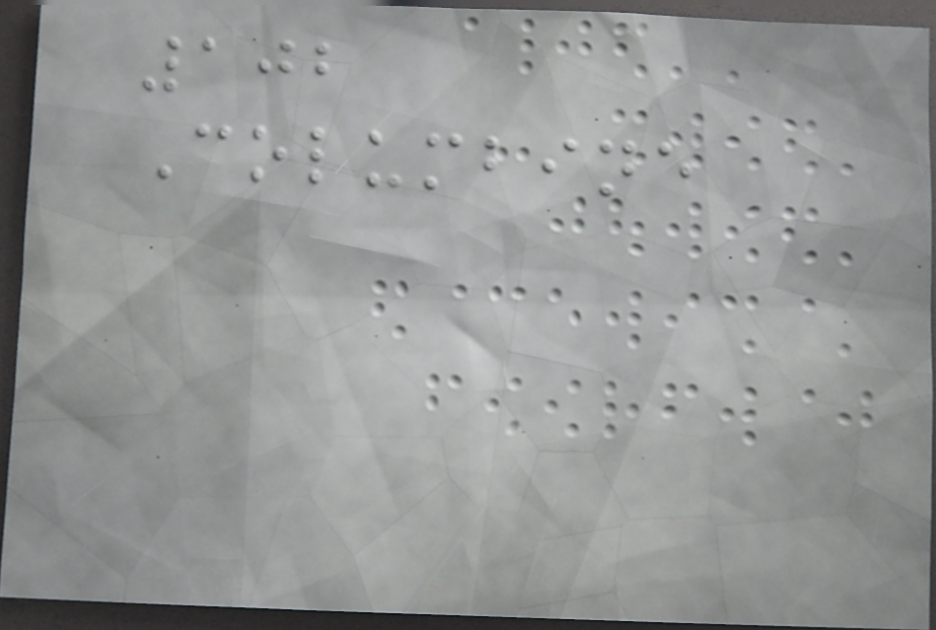102
Columbine
